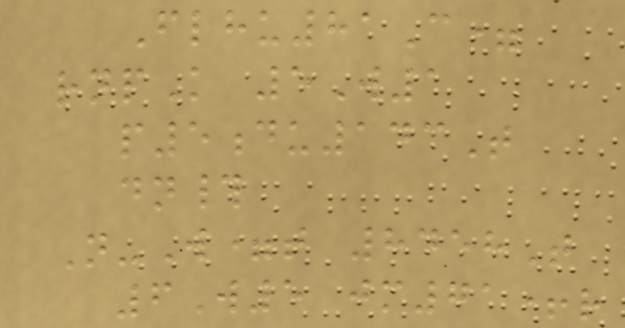Flhu81C=
rnpK 5W1
p5du143T
dn#
N-W=t 8458T
6W5 jm71+r
